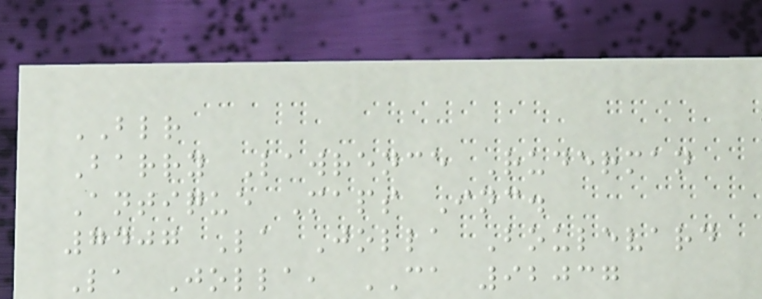BLR
Barry Lawrence Ruderman
Antique Maps Inc.
7407 La Jolla Boulevard
La Jolla, CA 92037
